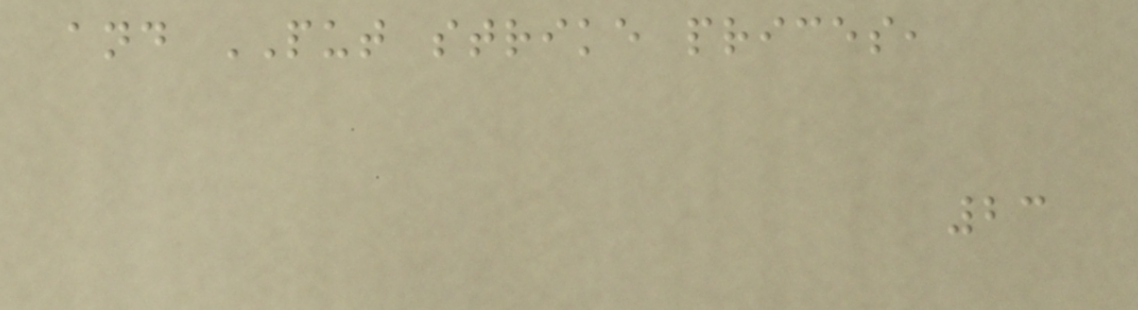and PUT strike prices,
23
